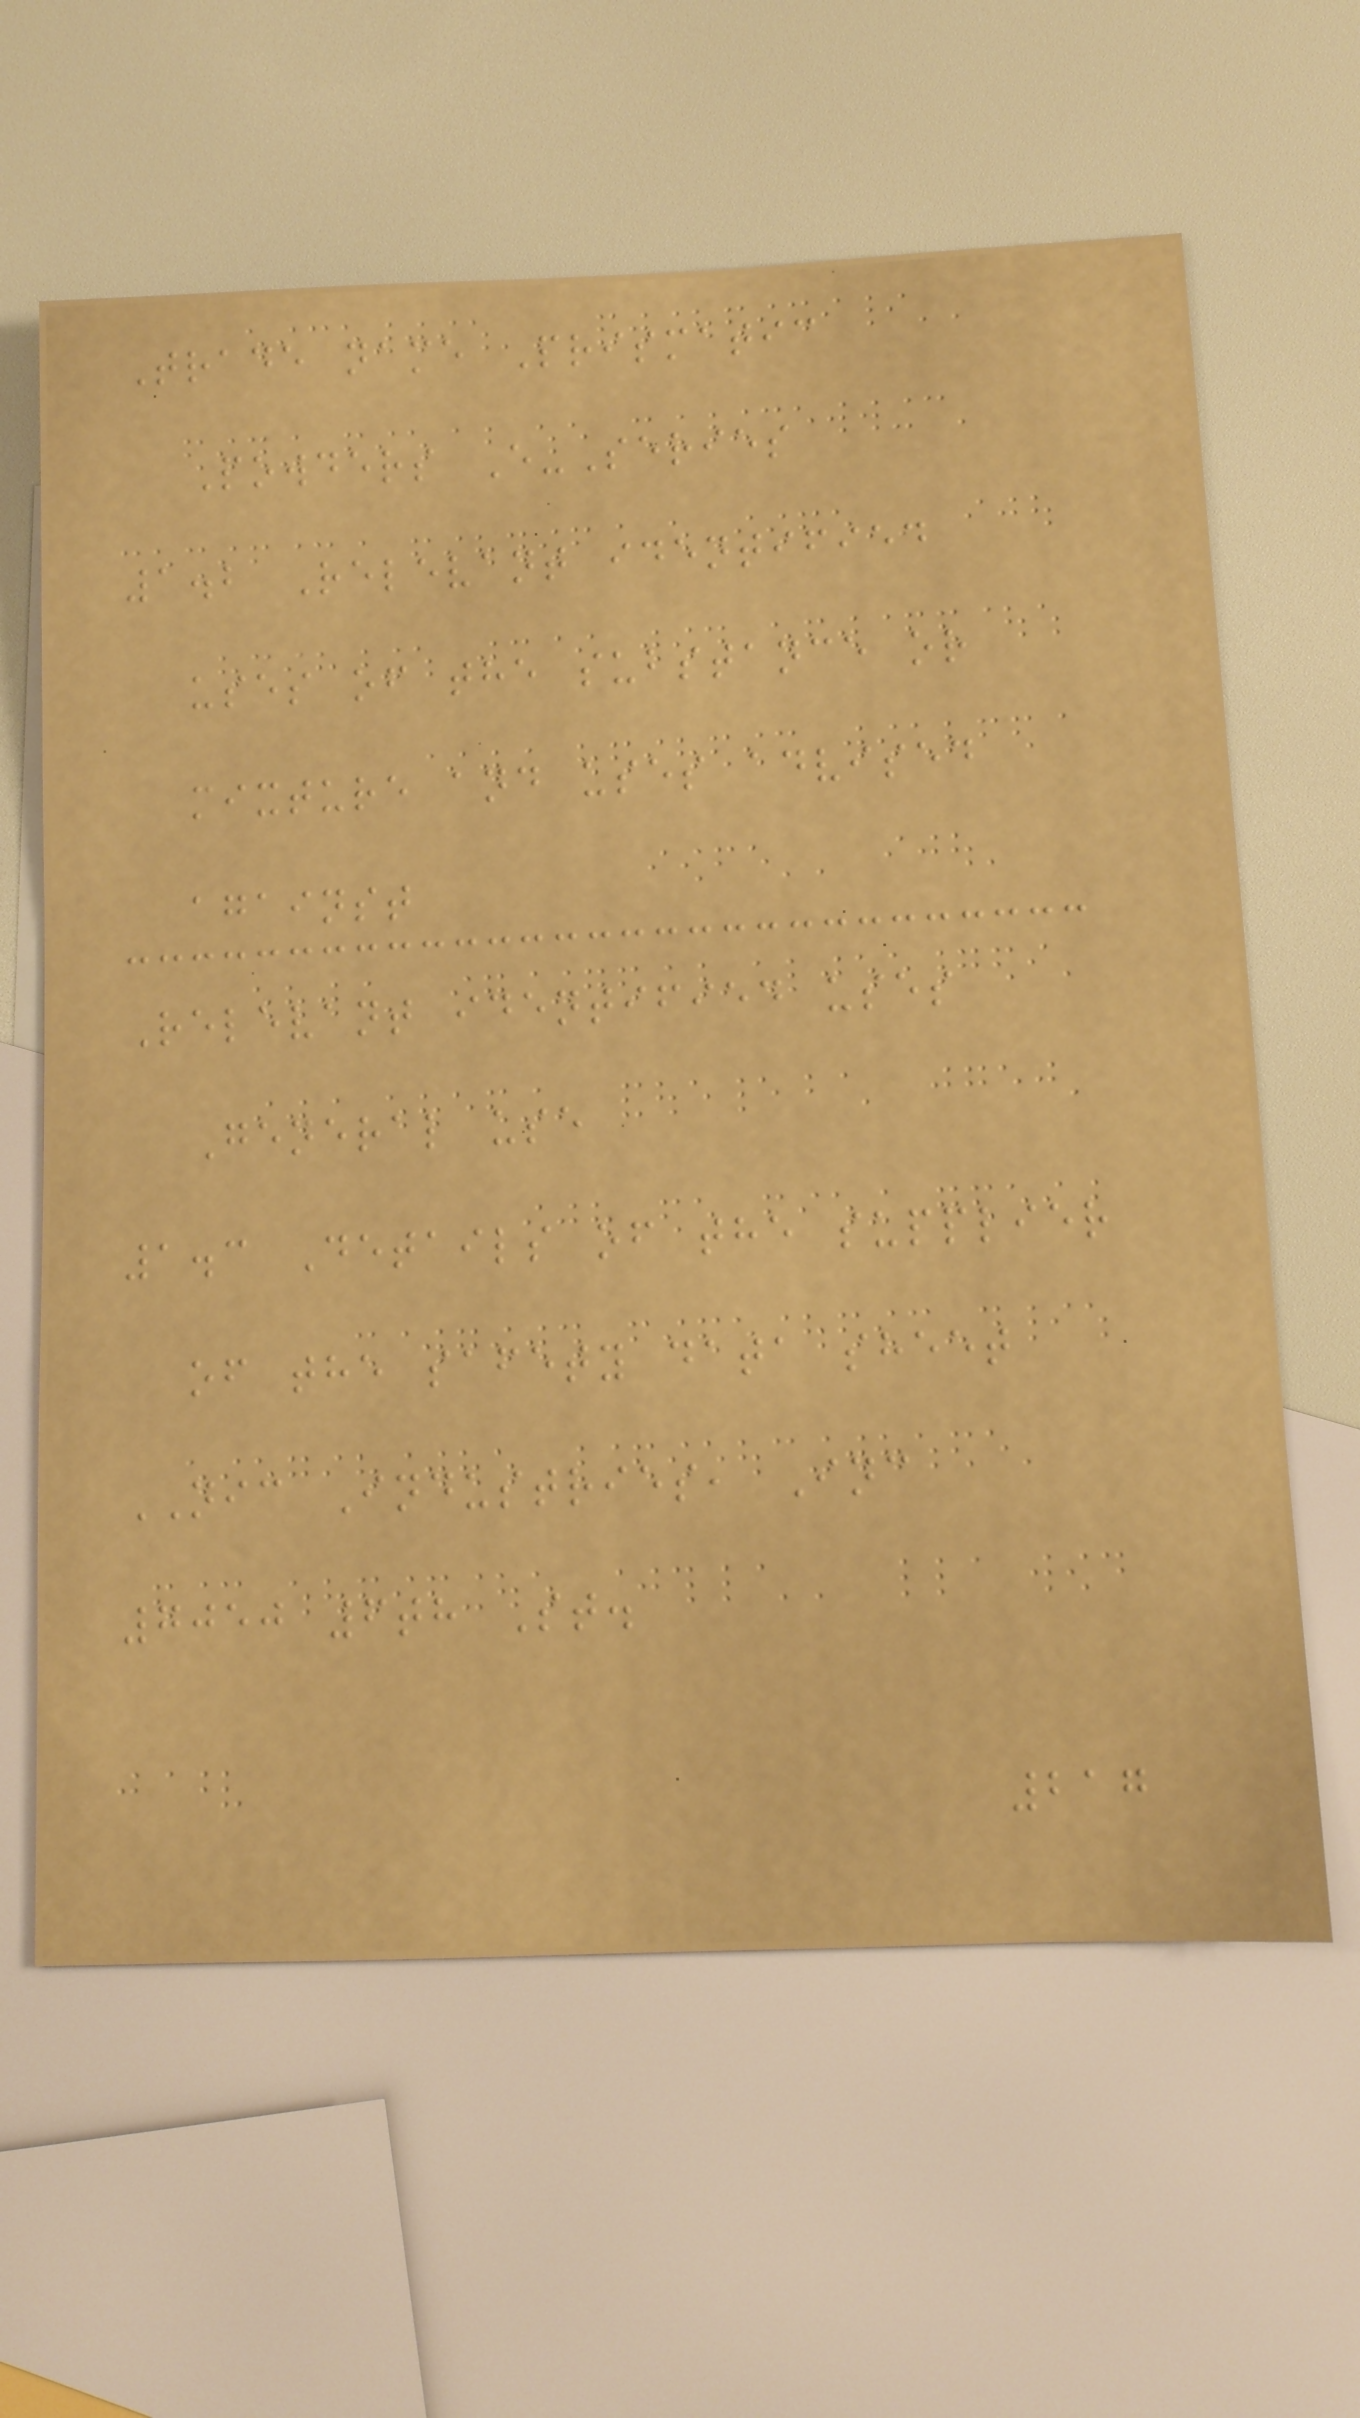Trade name Prismatic
Powders E-Series
1.2 Relevant identified
uses of the substance or
mixture and uses advised
against
Relevant identified uses
General use
1.3 Details of the supplier
of the safety data sheet
NIC Industries, Inc
7050 6th St.
217
